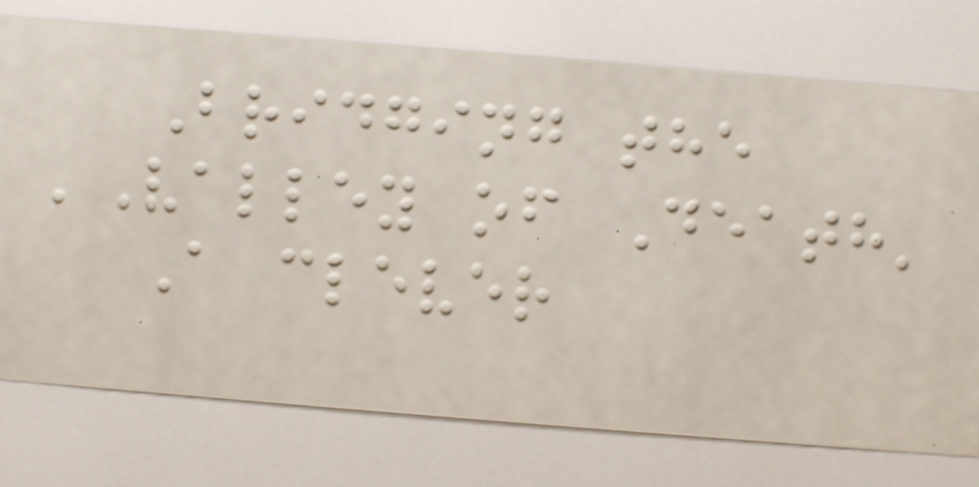Bridging the
'Valley of Death'
A clever
